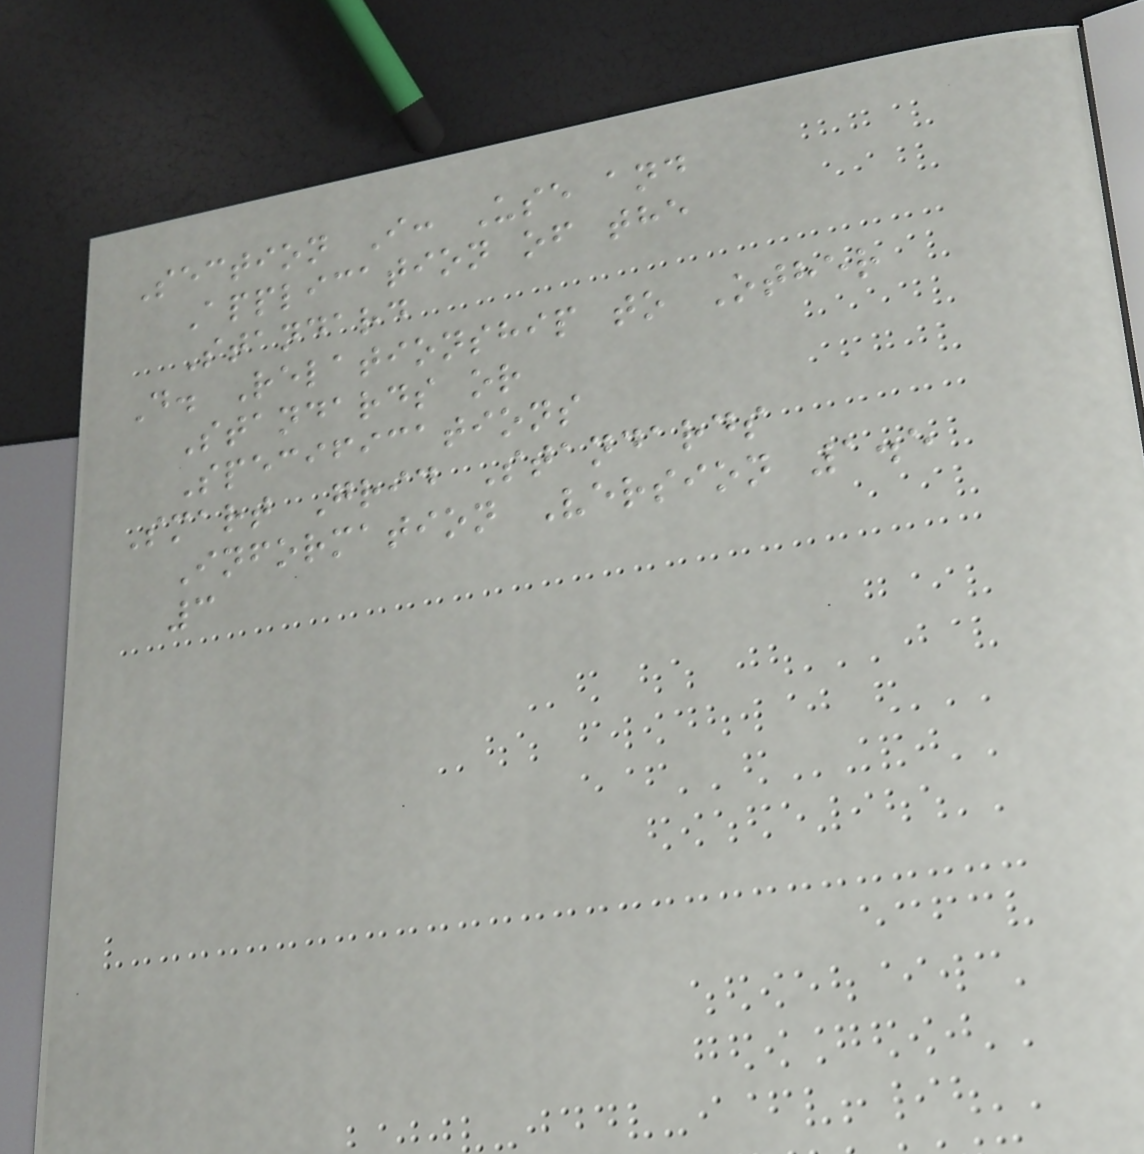Section I: Use and
Application of the
Standard
D. Relationship to Other
Standards or
Specifications
Smart Grid Standards
Information Version 1.5
3
